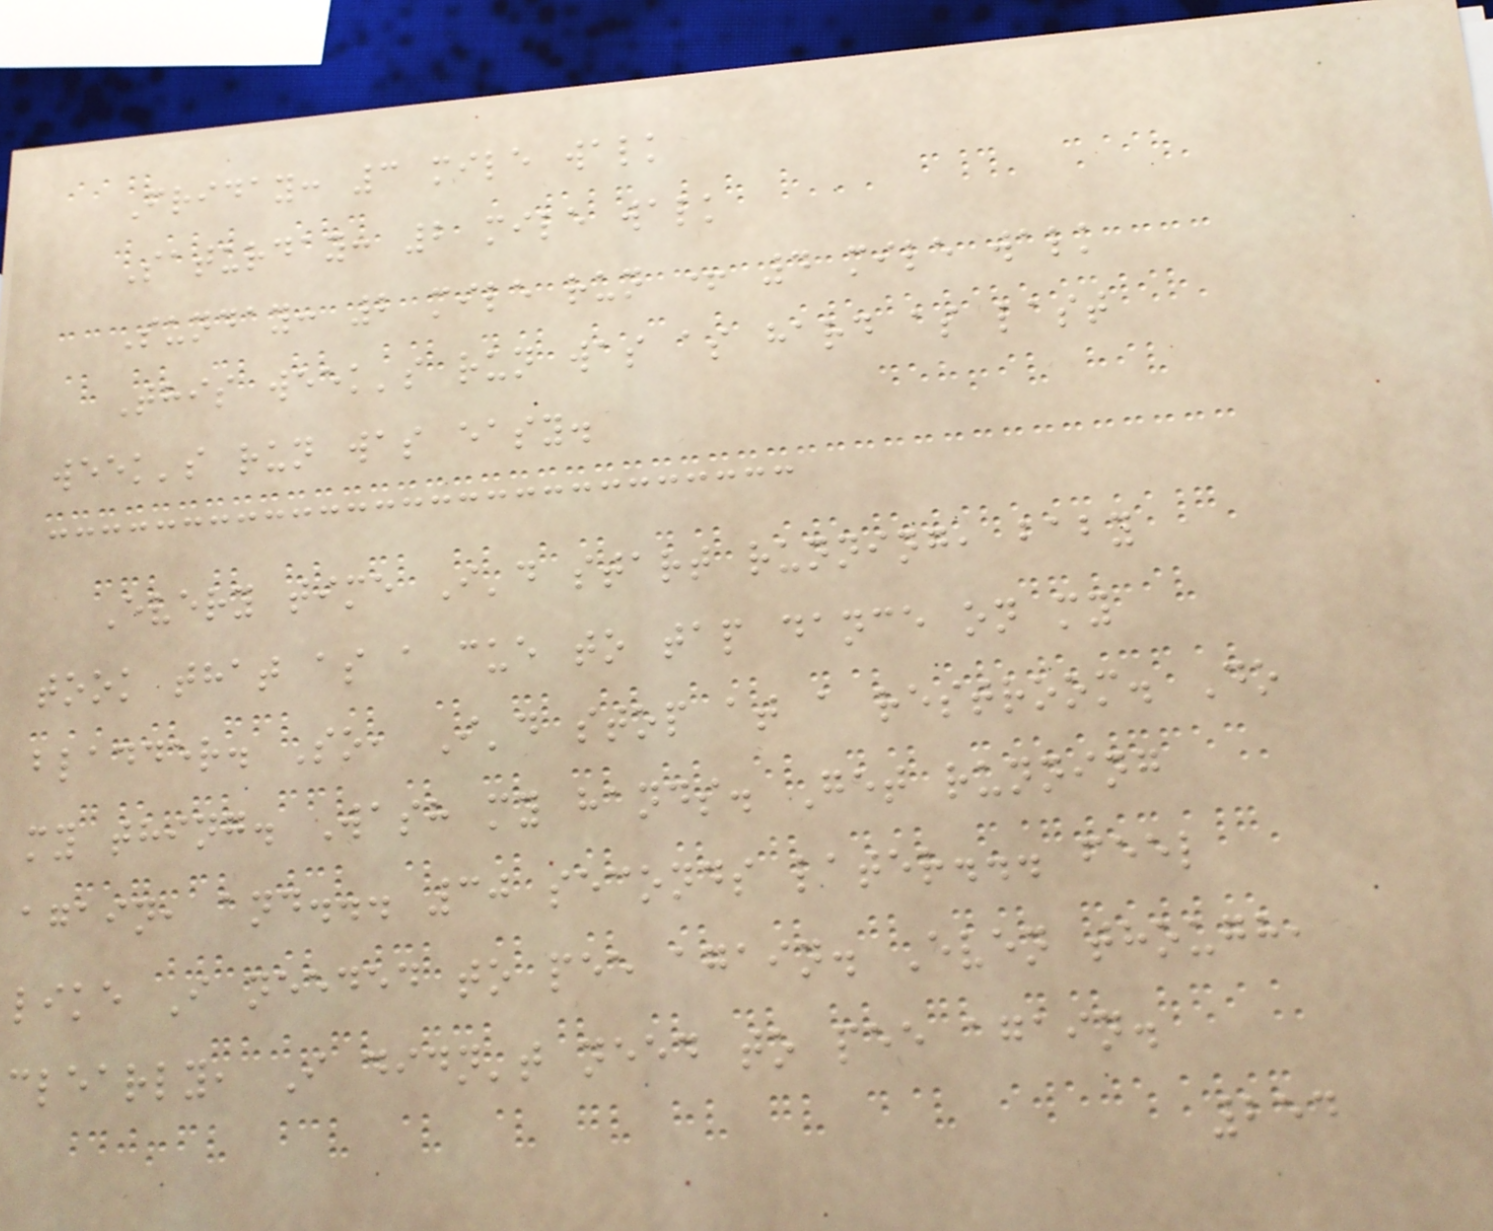Friday: 3 mile walk
Saturday: 2 mile walk
Sunday: 2 mile run + 4 mile walk
This week's run was as hard as last
week's run was easy.
Every time I'd start running, baby
took that as a cue to tap dance on my
bladder. So, I'd stop at a restroom. Do
my thing. Wash my hands. Get running
again, and... 30 seconds later... feel
like I needed to pee again. Even though,
clearly, I didn't need to pee again.
254
